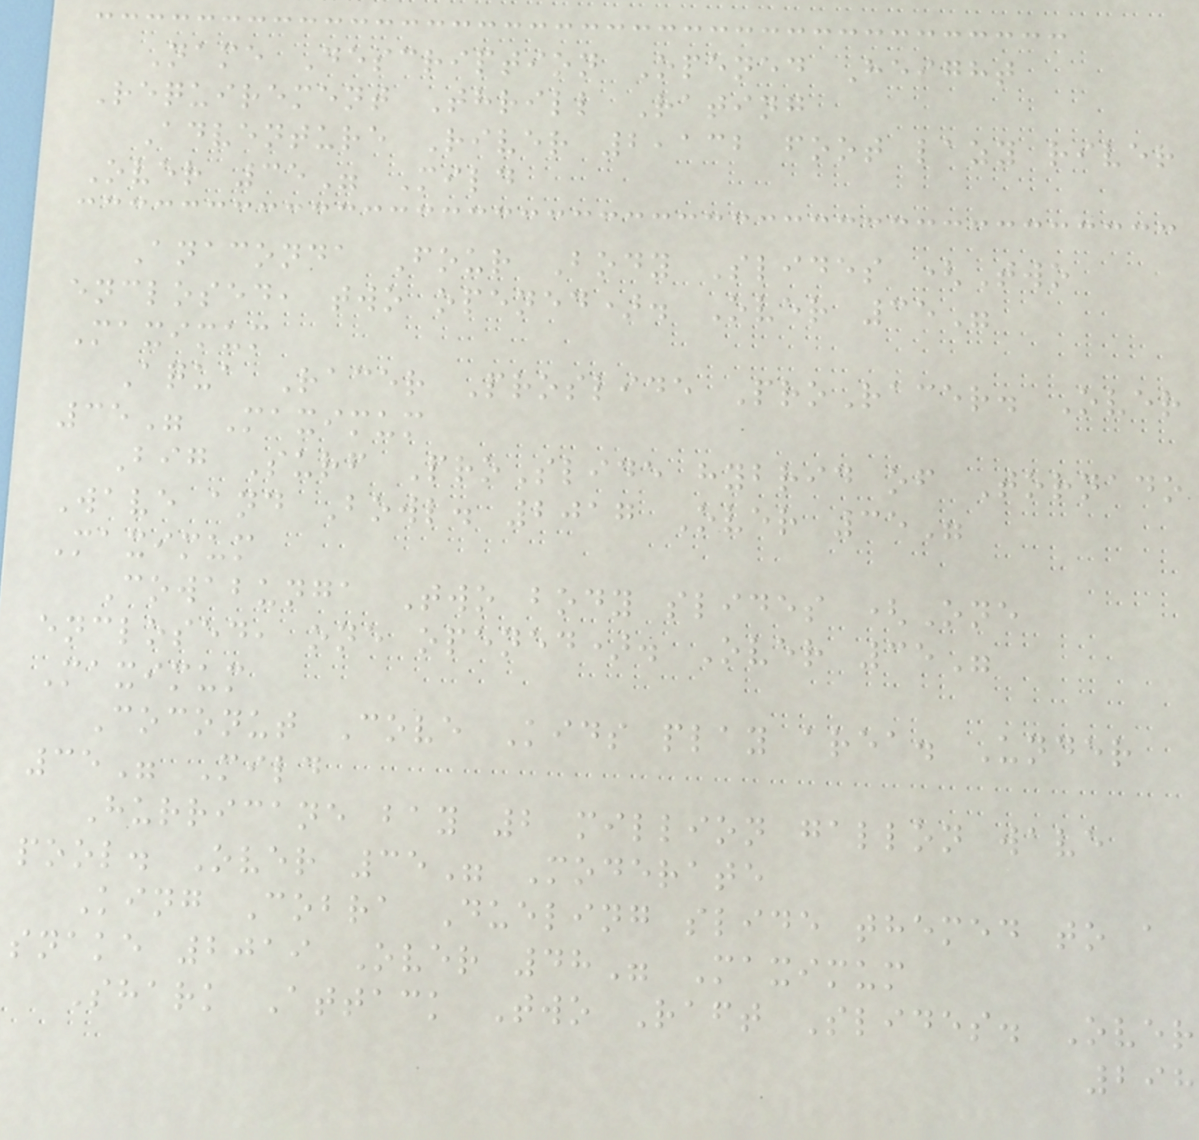Name Description Opened Height
Requirement Thrill Rating
Adventure River 2,132 foot lazy river
Over 35" Mild
Anaconda Four Body Slides (Two
enclosed, two opened). Over 35"
Maximum
Aqua Racer Proslide ProRacer. Over
35" Maximum
Big Surf ProSlide hybrid of Tornado
Wave and Bowl. 2017 Over 35"
Maximum
Cowabunga Two body slides (One
enclosed, one opened). Over 35"
Maximum
Coconut Cove Kids play area. Under
35" Mild
Hurricane bay 2 million gallon wave
pool. Over 35" Moderate
King Cobra Dueling slide themed to a
snake 2019 Over 48" Maximum
Shark Attack Two Raft Slides. Over
298
